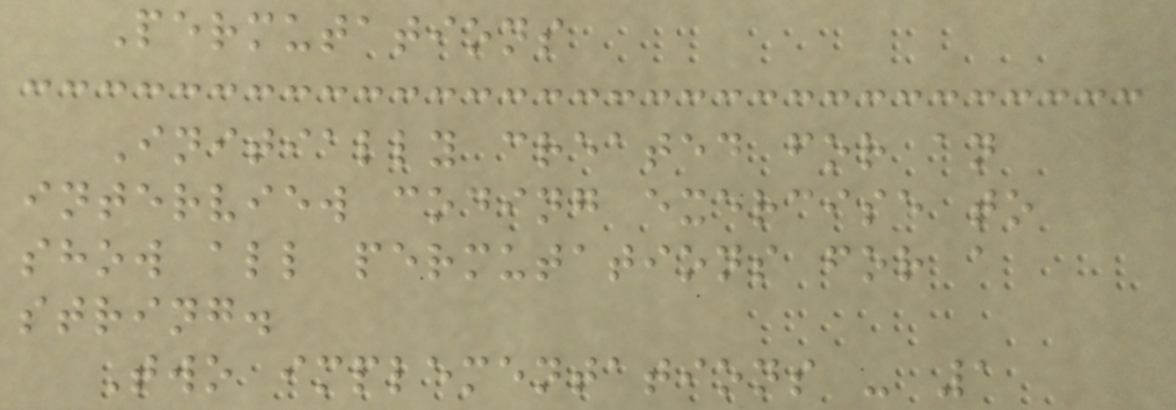Permutations
Initially created for an
interview coding exercise to
show all permutations for a
string.
Two implementations - 1
